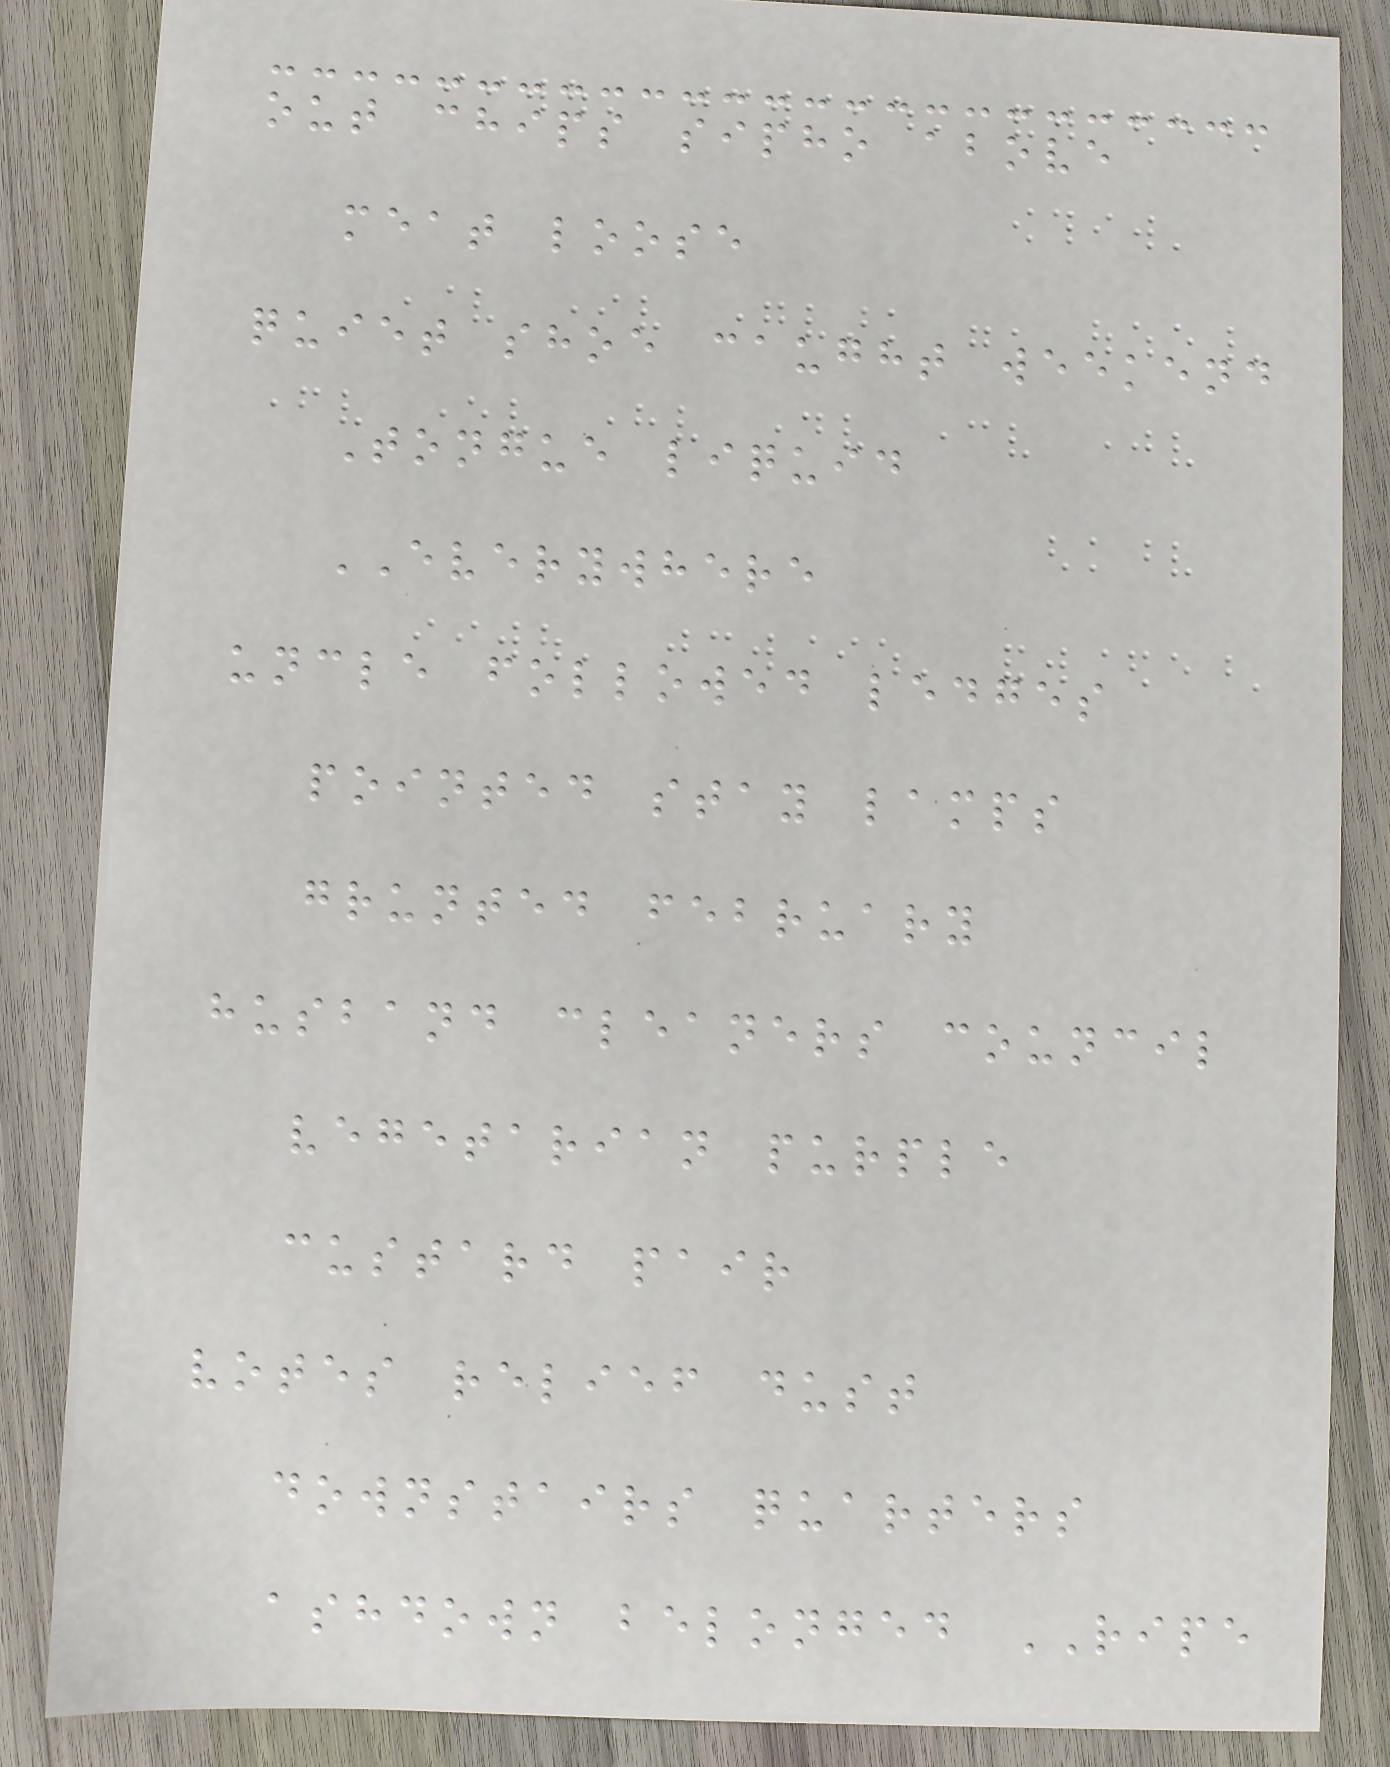out chips sipho above
meat loose
quiet shoe caught weekend
Tongue liquid
EVERYWHERE
uncle followed ledges
pointed stay lamps
grunted february
husband cleaners council
vegetarian purple
custard pair
votes relief dust
downstairs quarters
ashdown belonged RIPE
